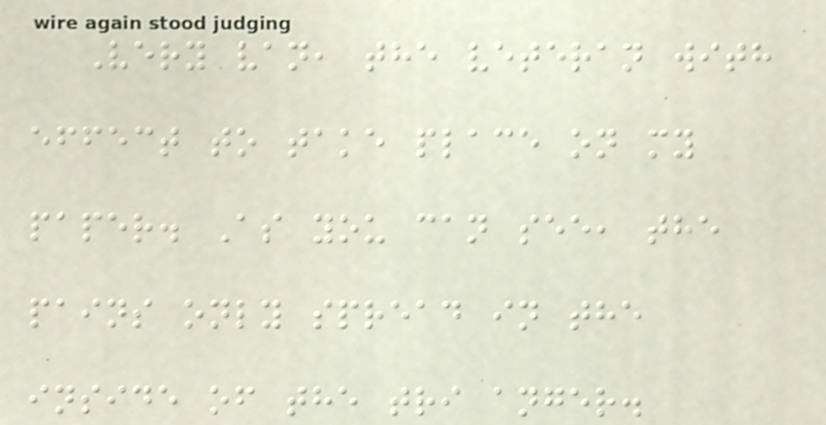Very van, the veteran with
effect to take place on my
paper. As you can see, the
pains only spread in the
inside of the tri anger.
